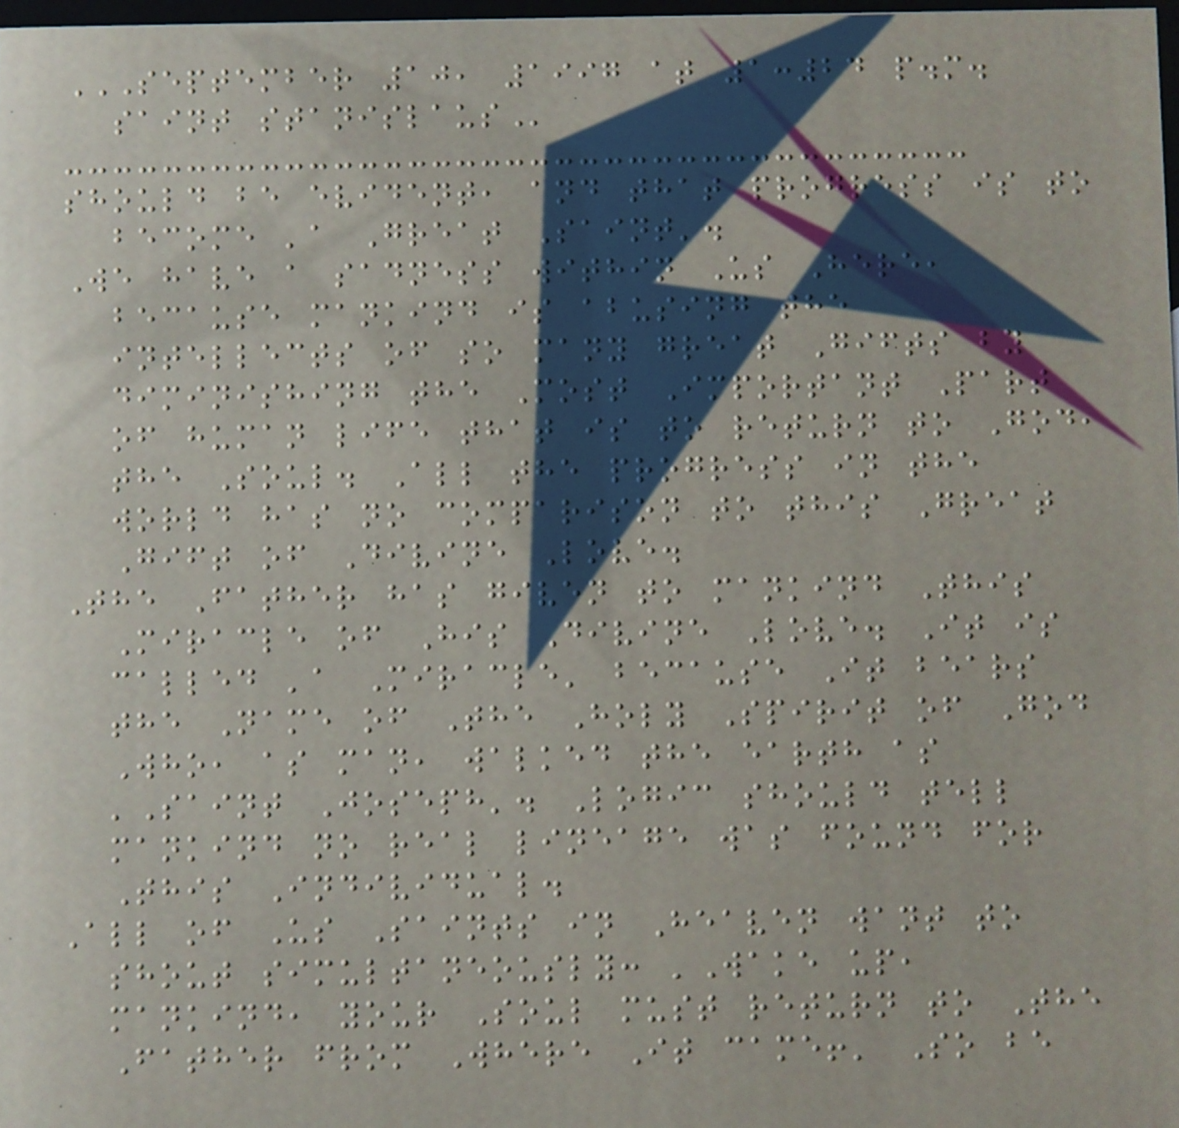SEPTEMBER 10, 1997 AT 1:24 P.M.
SAINT STANISLAUS
should be evident, and that progress is to
become 'a Great Saint'.
We have a sadness within Us Here,
because mankind is abusing the
intellects of so many great Gifts by
diminishing the Most Important Part
of human life that is to return to God,
the Soul. All the progress in the
world has no comparison to this Great
Gift of Divine Love.
The Father has given to mankind This
Miracle of His Divine Love. It is
called 'a Miracle' because It bears
the Name of The Holy Spirit of God
Who, as man, walked the earth as
'Saint Joseph'. Logic should tell
mankind no real lineage was found for
This Individual.
All of Us Saints in Heaven want to
shout simultaneously: 'Wake up,
mankind, your Soul must return to The
Father from Where It came!' So be
